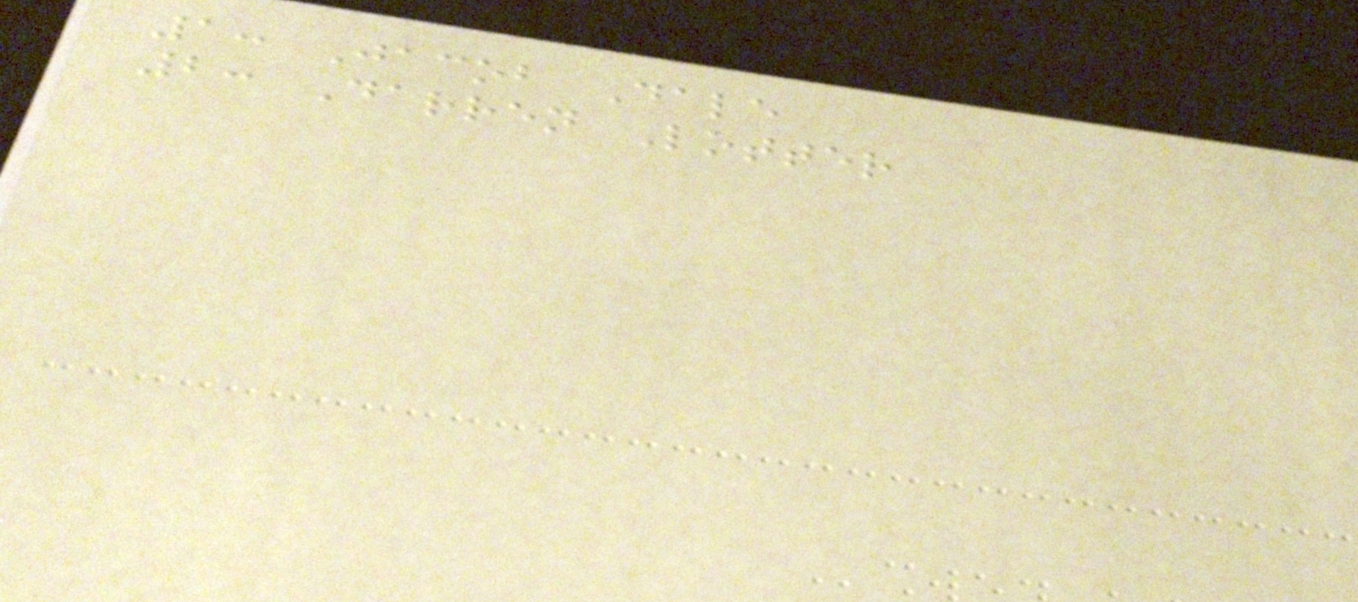1: Jacob Dale
2: Darren Lotter
